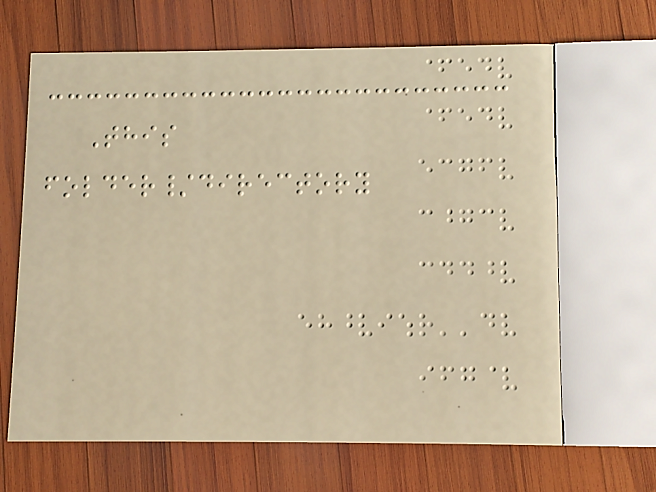This
folder/directory
